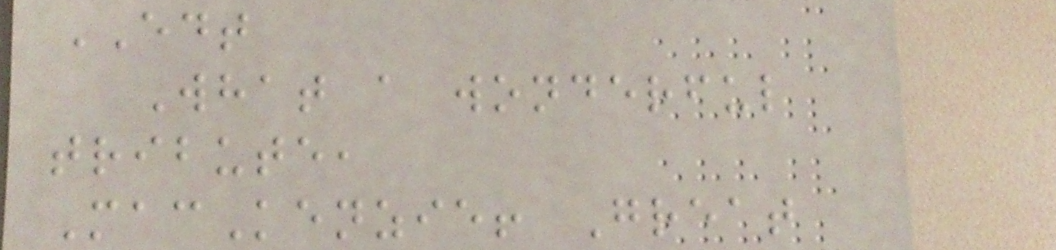EDT
What a wonderful
tribute,
MacKenzie! Great
